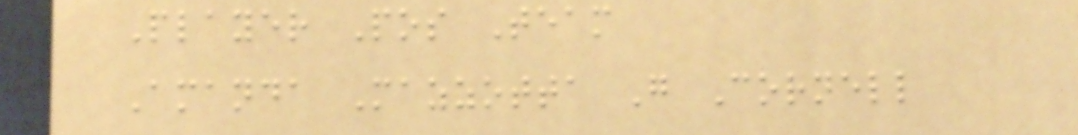Player Pos Team
Amanda Mazzotta G Cornell
